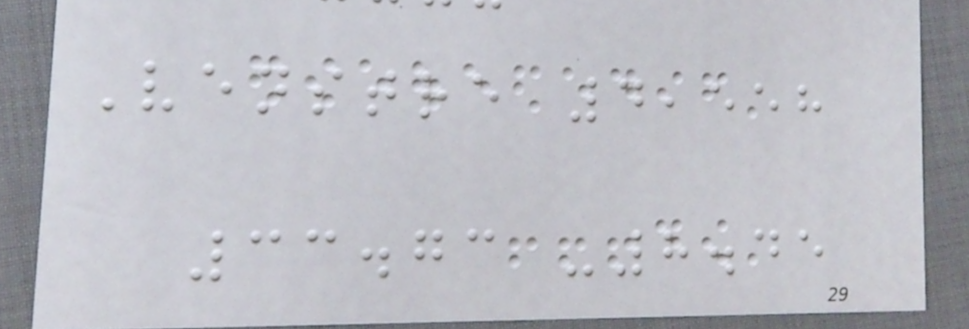Venstre 4,558
33.73 -8.45
